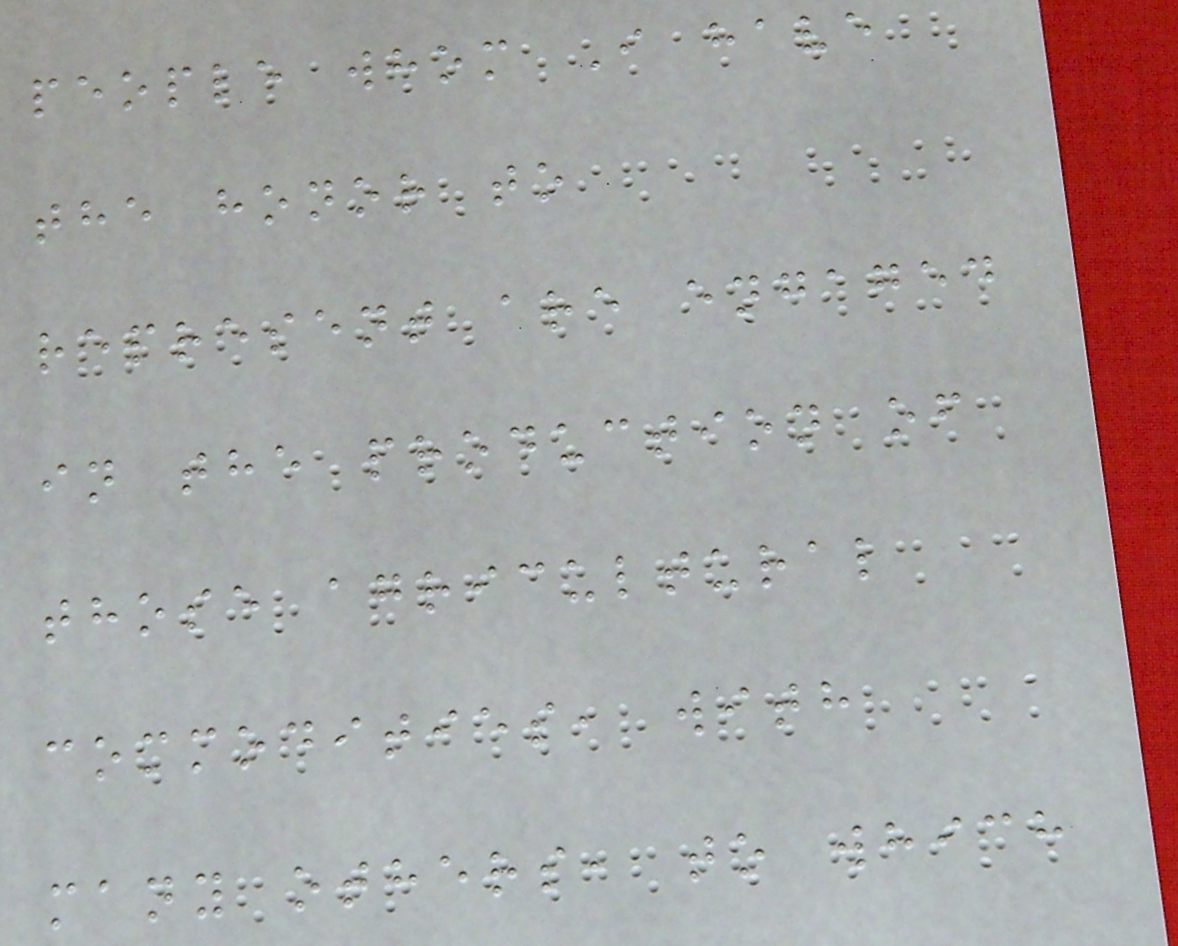people whom I have
the honor to
represent are engaged
in the production of
those agricultural
commodities, with
many others, to which
